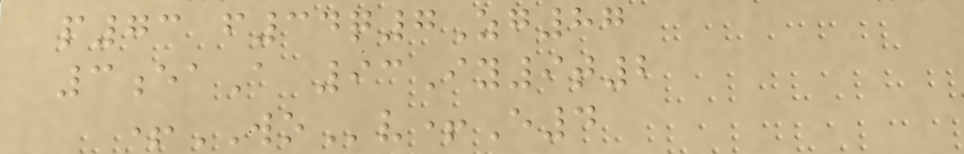p73 f34q7Zg87
3eaA 93Iy9t2
+WOv+E4
